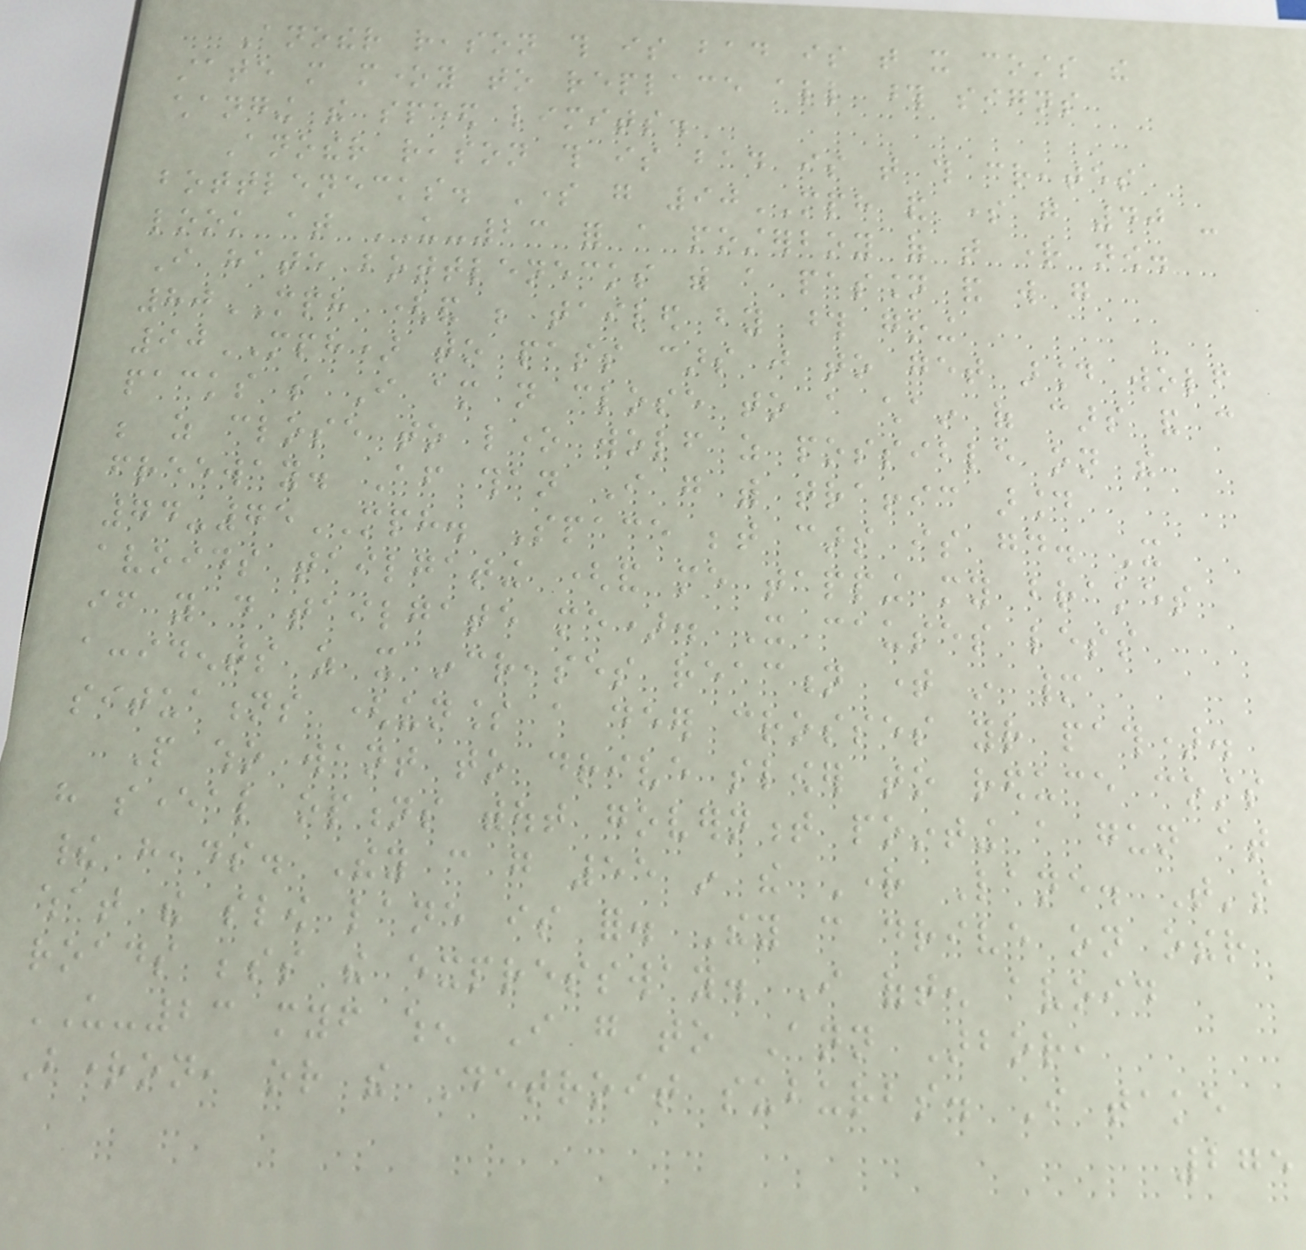Another reason this is bad is that it costs the
state more money to replace all those signs
changing the speed limits.
Another reason this is bad is that this creates
bottlenecks. Some go 90MPH and some go 40 -
look at US-23 for a posterboy of that right now.
I hate bottlenecks with a passion and will go
80MPH (and be tailed by those going
90MPH) to pass cars just to get around wolf
packs so I am not close to a chain of cars and can
be as close to lone wolf as possible on the
freeway. After than I go with traffic around
74-75MPH. Space between cars is good. It
avoids tailgating (and me tapping my brakes
if you do tailgate me). It causes less
accidents as it increases reaction time in many
situations (unless a deer crosses your path).
People who want to drive slower to reduce costs
have several options without government pointing a gun at
their heads. They can go 55 in the Right Lane. That's
what the slow lane is for. They can drive on other
roads besides the expressway. I often avoid
US-23 myself when I go to Ann Arbor,
Brighton, or the Detroit suburbs. I take
275
